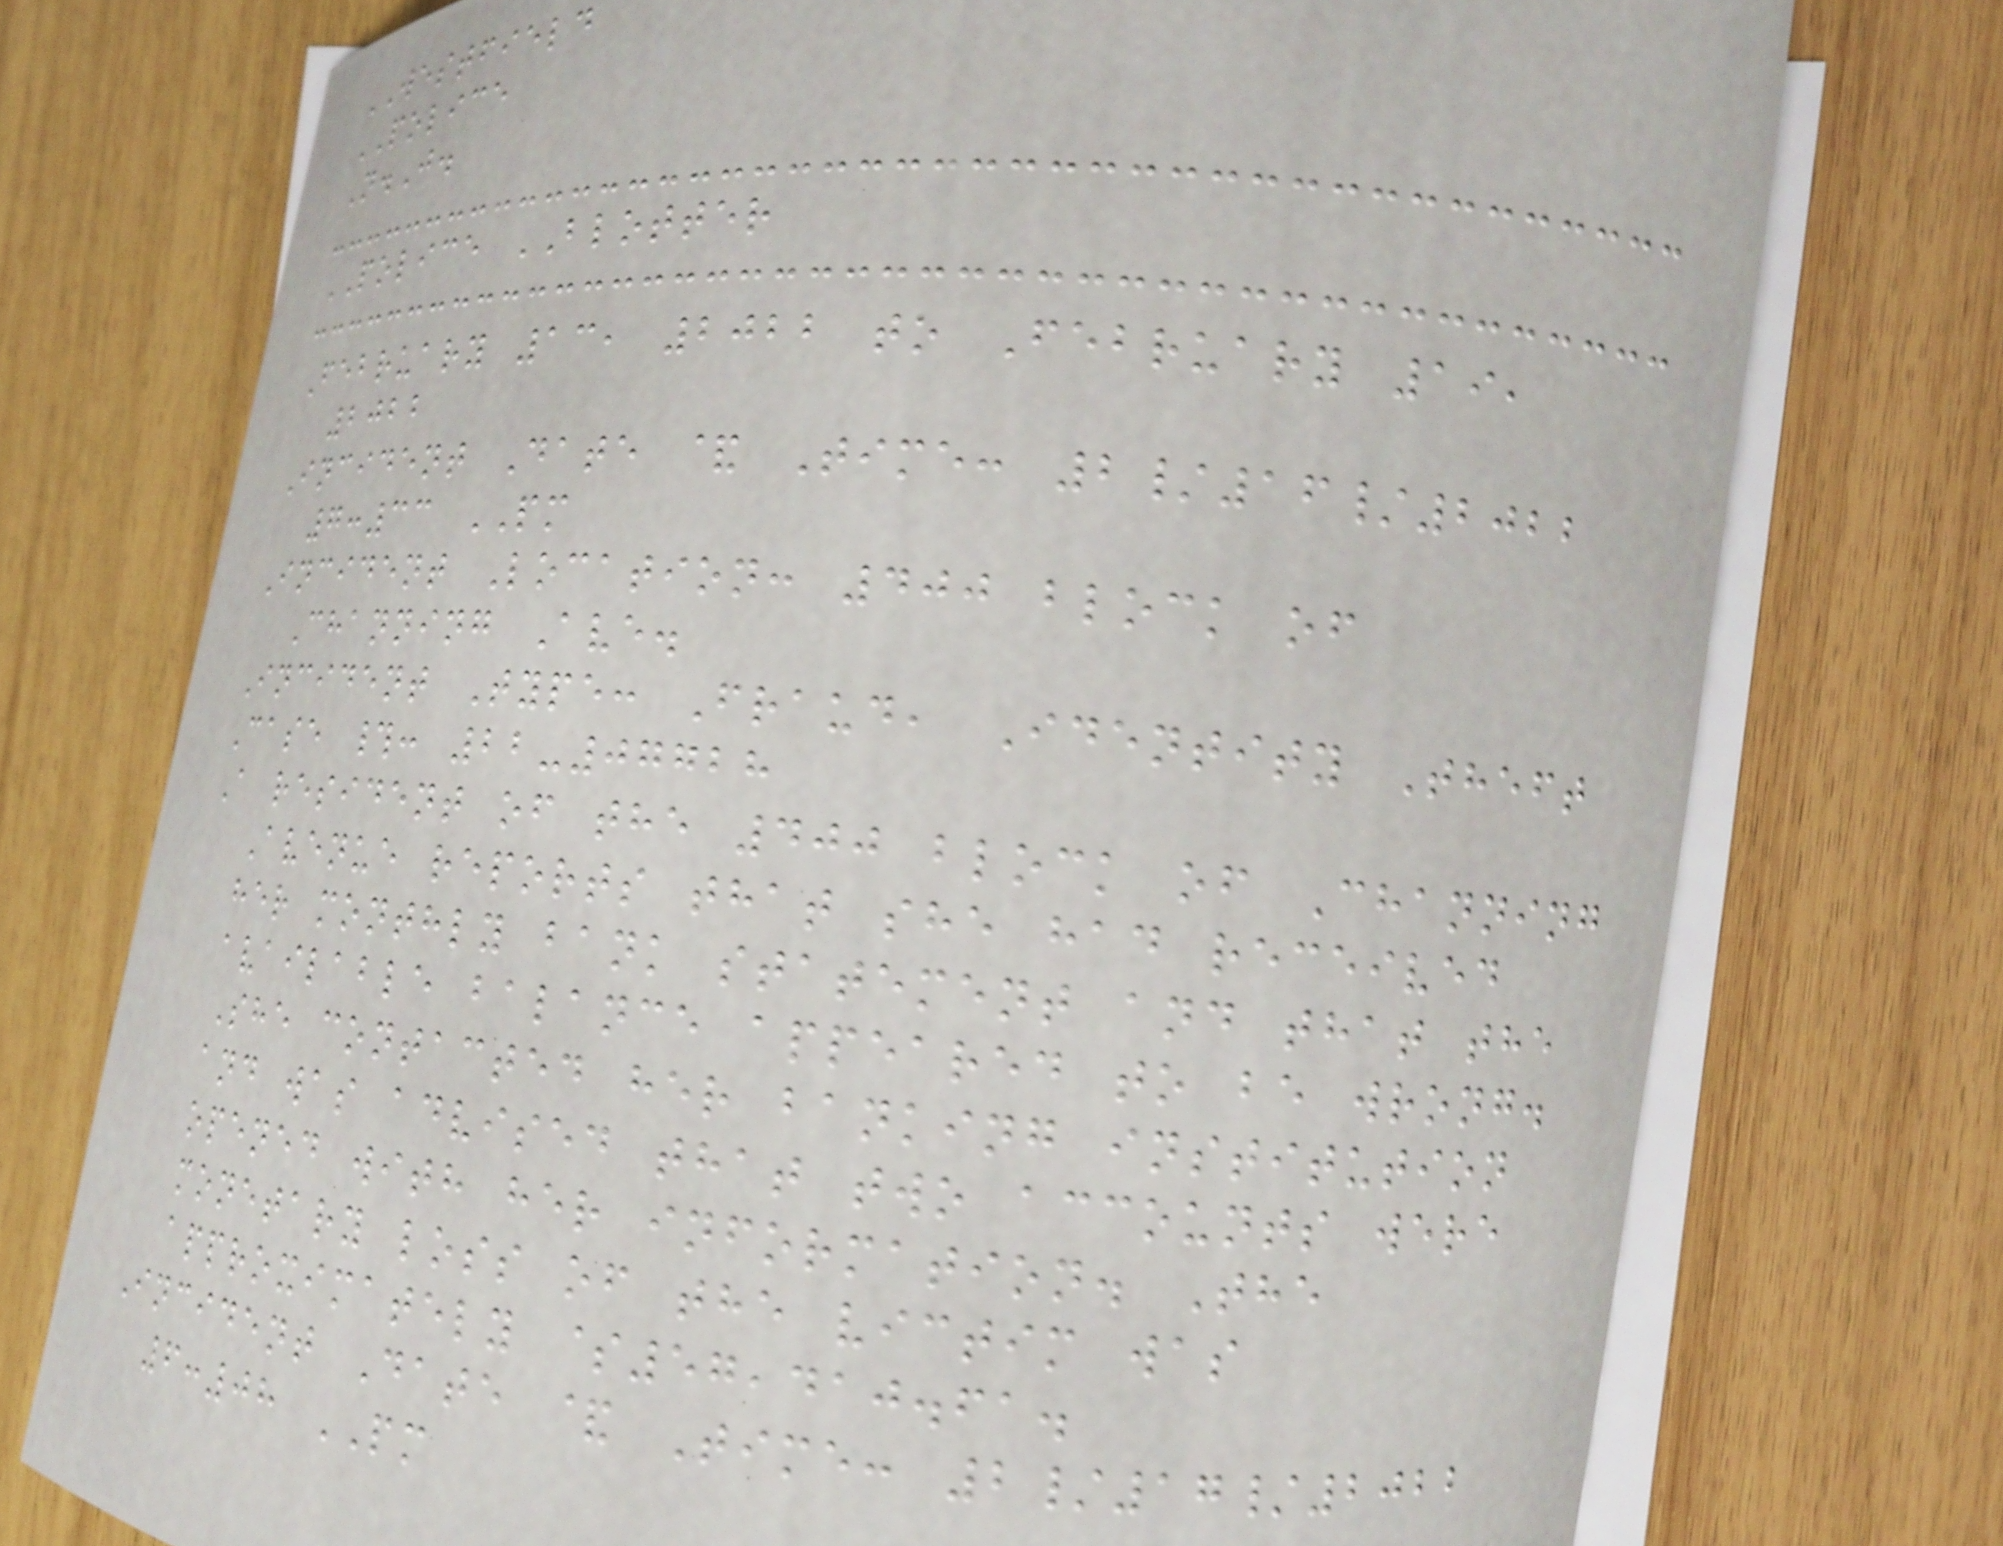WESTFIELD
POLICE
N.J.
POLICE BLOTTER
February 13, 2022 to February 19,
2022
Incident Date & Time: 2/16/2022
7:33 PM
Incident Location: 400 block of
Channing Ave.
Incident Type: Fraud, Identity Theft
Case #: 22-07728
A resident of the 400 block of Channing
Avenue reports that she had received
her monthly bank statement and that the
available balance appeared to be wrong.
She contacted her banking institution
and was advised that two accounts were
opened with her information. The
monetary loss of the victim was
approximately $57,410.61.
Incident Date & Time: 2/17/2022
6:08 PM
